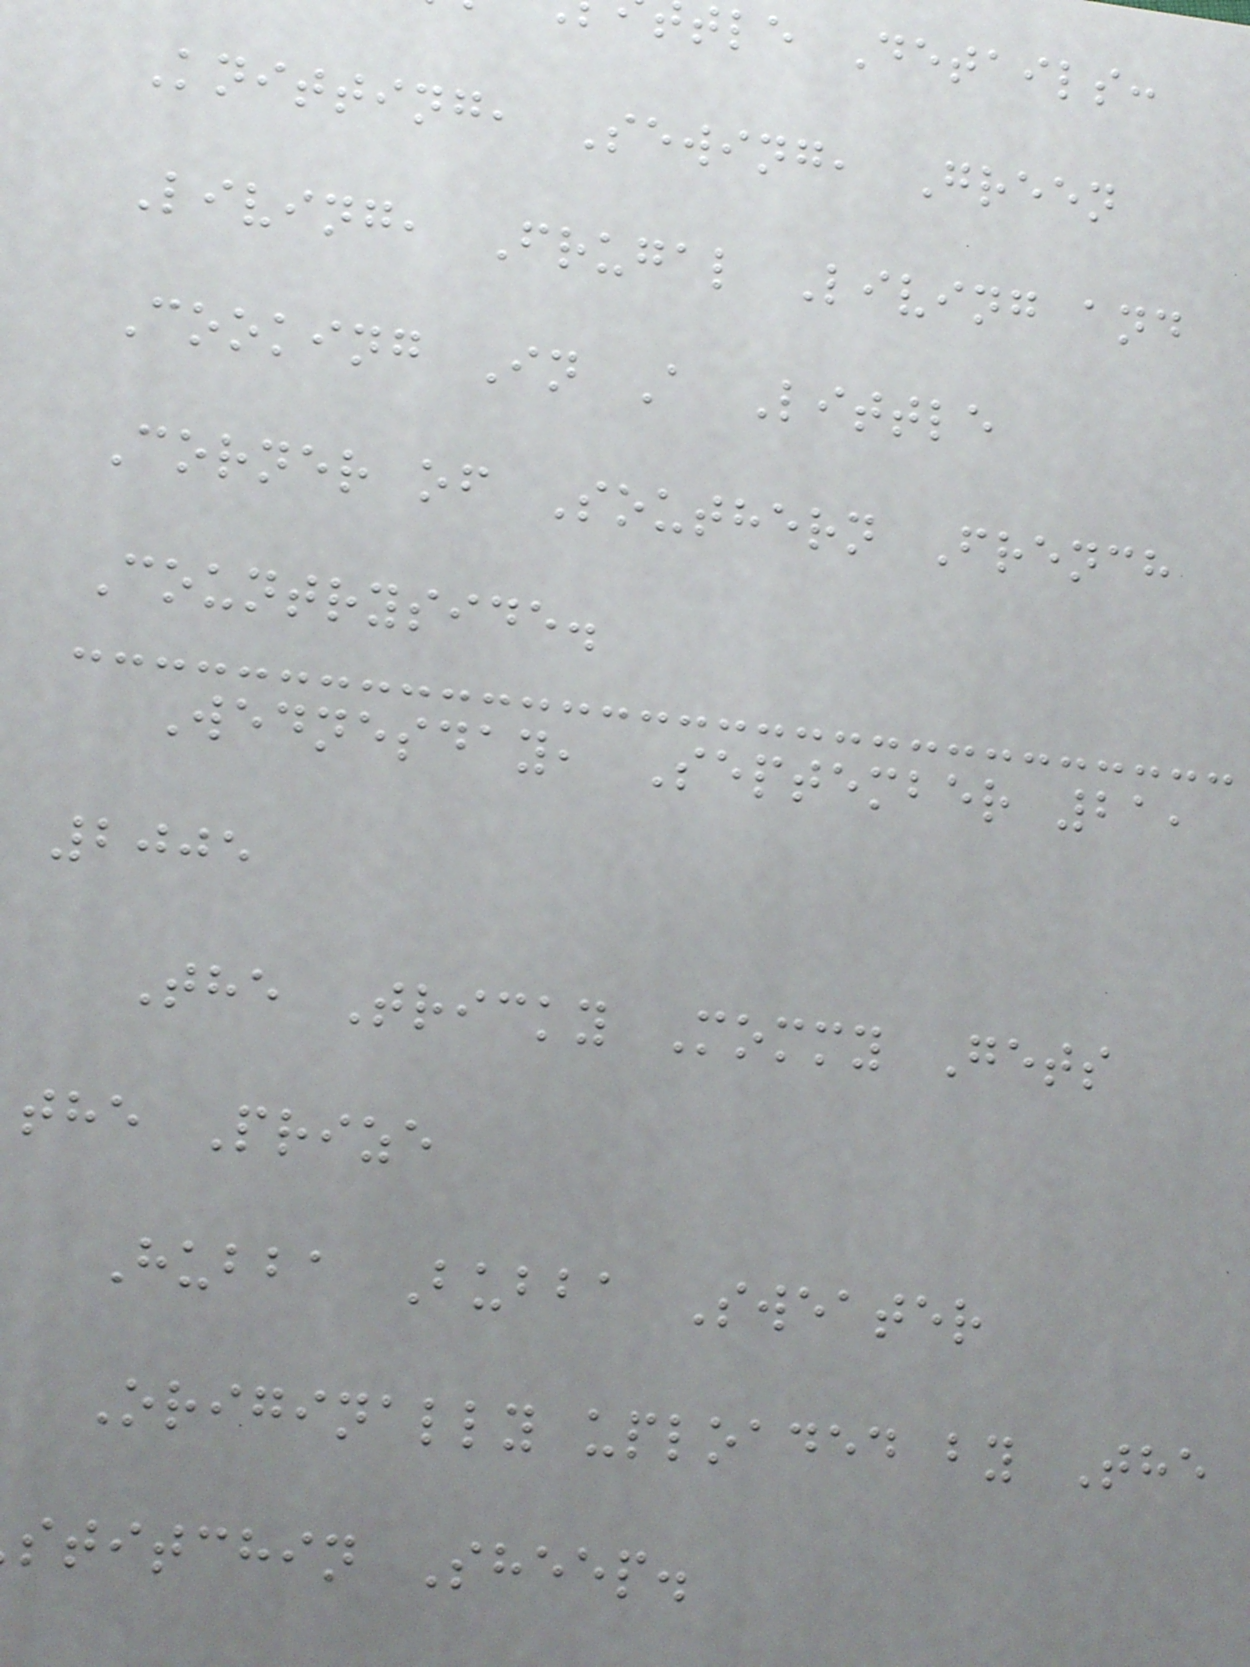tle Details:
Knitting, Sewing, Green
Living, Frugal Living and
Cooking In A Little
Corner of Southern French
Countryside.
Wednesday, September 21,
2005
The Tricky Mommy Gets
the Prize
Hubba Bubba Sweater
Originally uploaded by The
stitchin Sheep.
